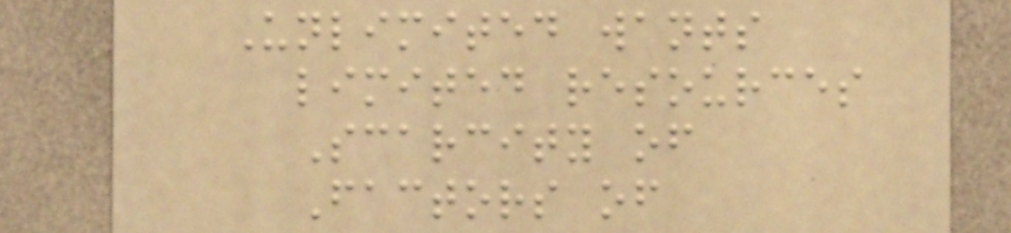Unlimited wants
limited resources
Scarcity of
Factors of
